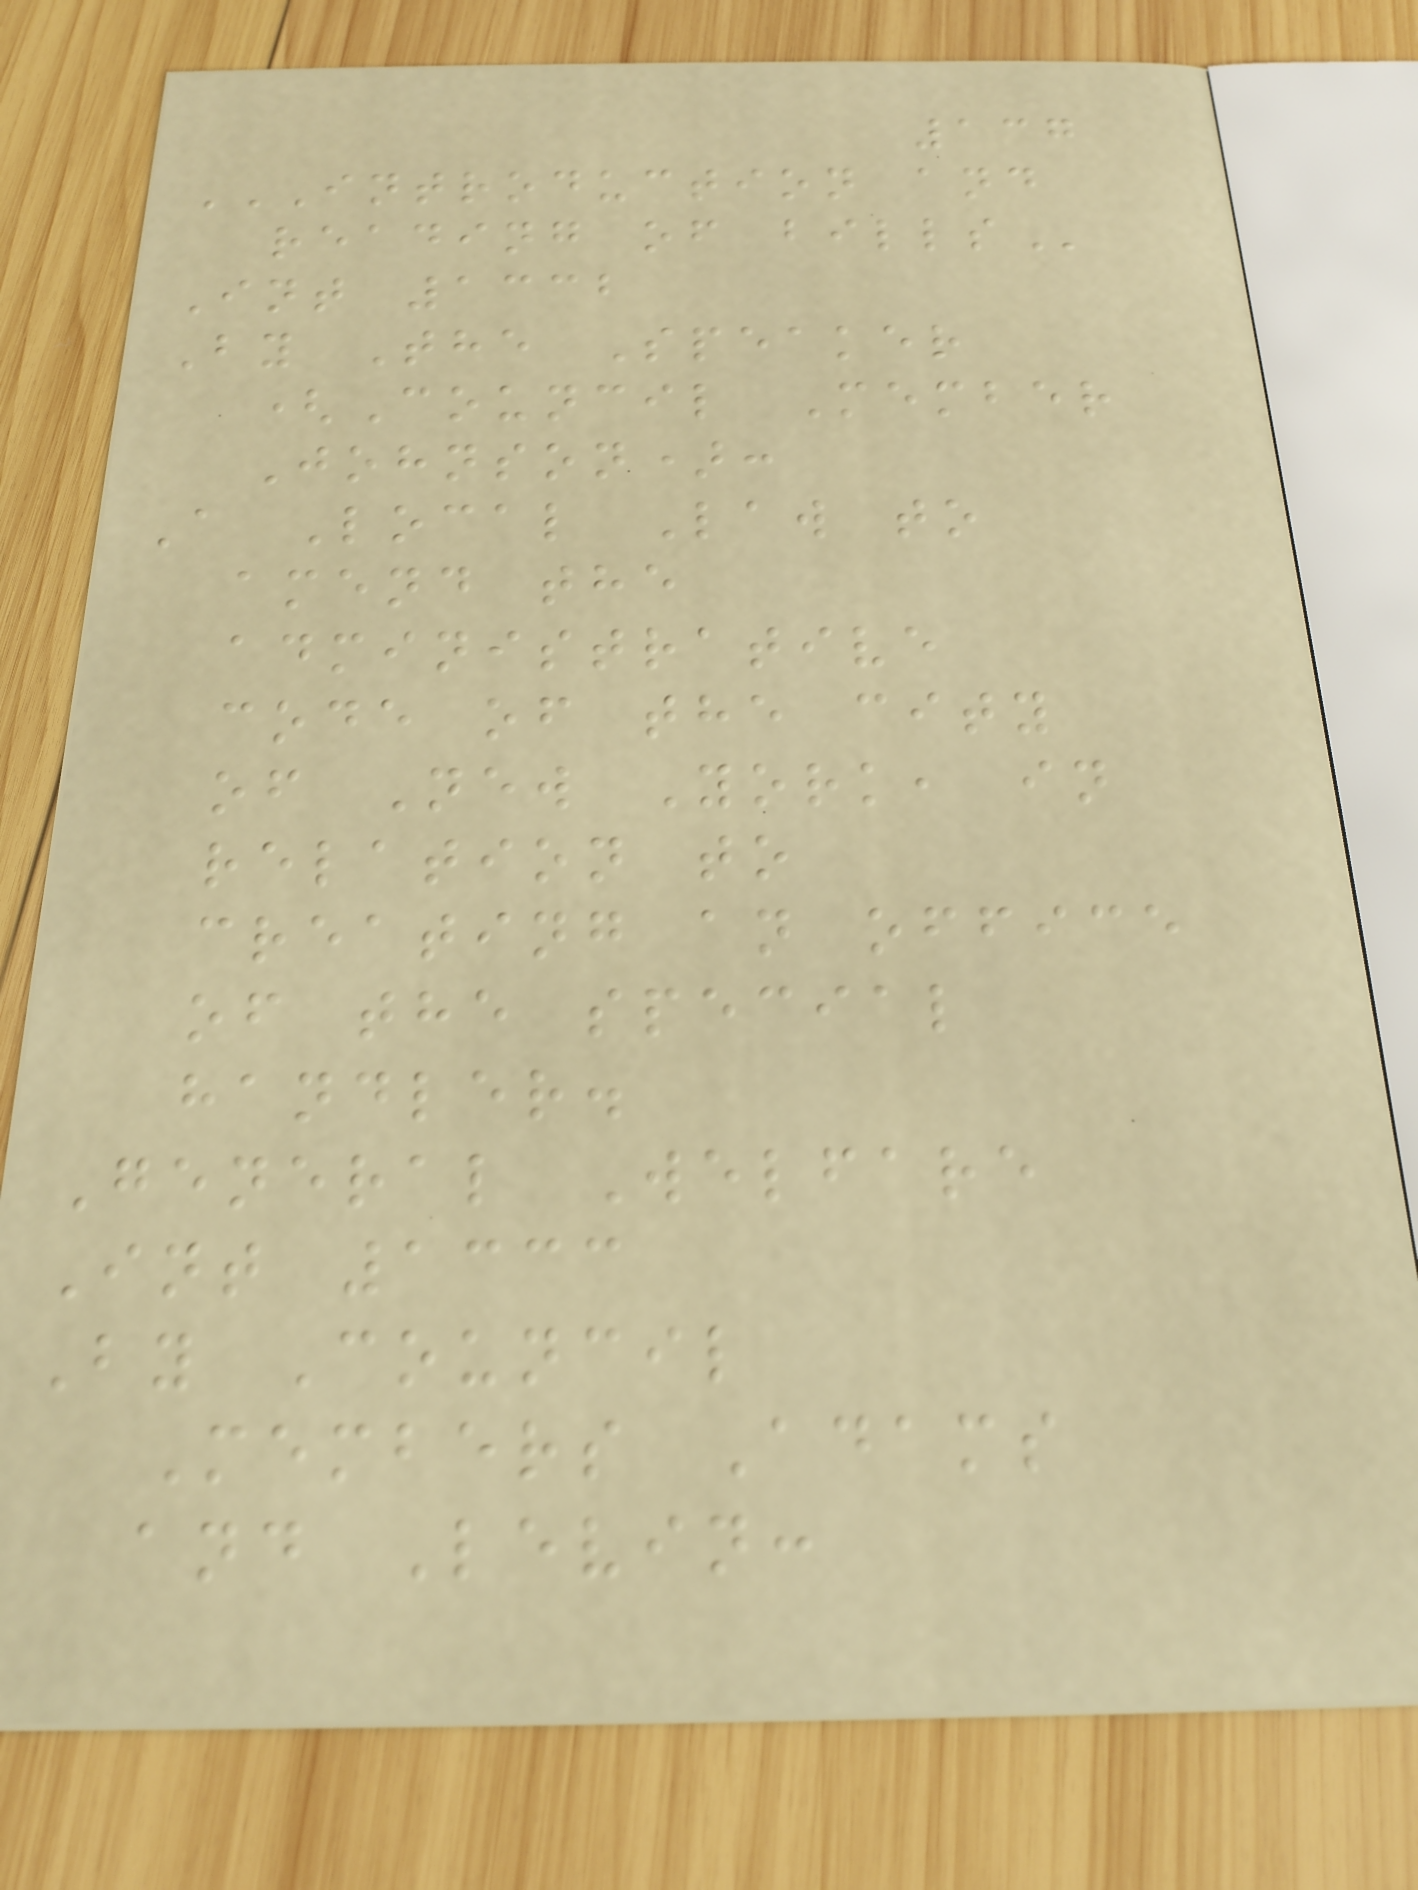137
INTRODUCTION AND
READING OF BILLS
Int 1332
By The Speaker
(Council Member
Johnson):
A Local Law to
amend the
administrative
code of the city
of New York, in
relation to
creating an office
of the special
handler.
General Welfare
Int 1333
By Council
Members Adams
and Levin:
